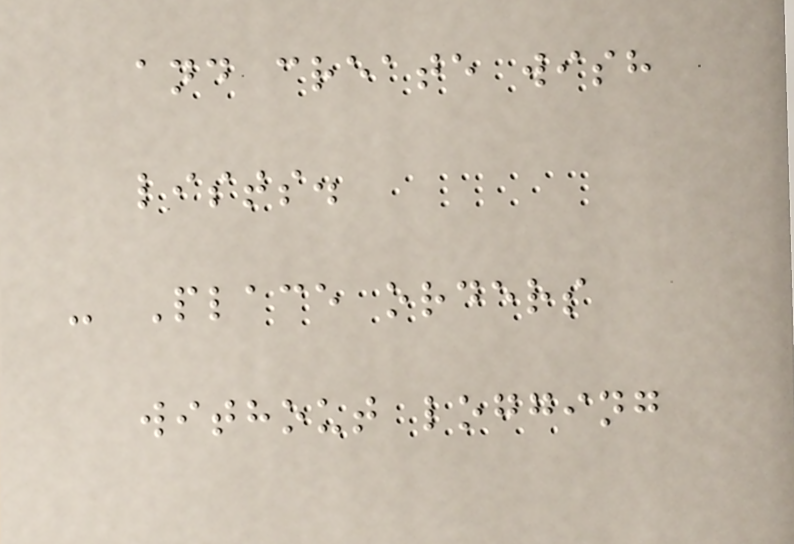and create wish
lists.
- Place orders
without logging
